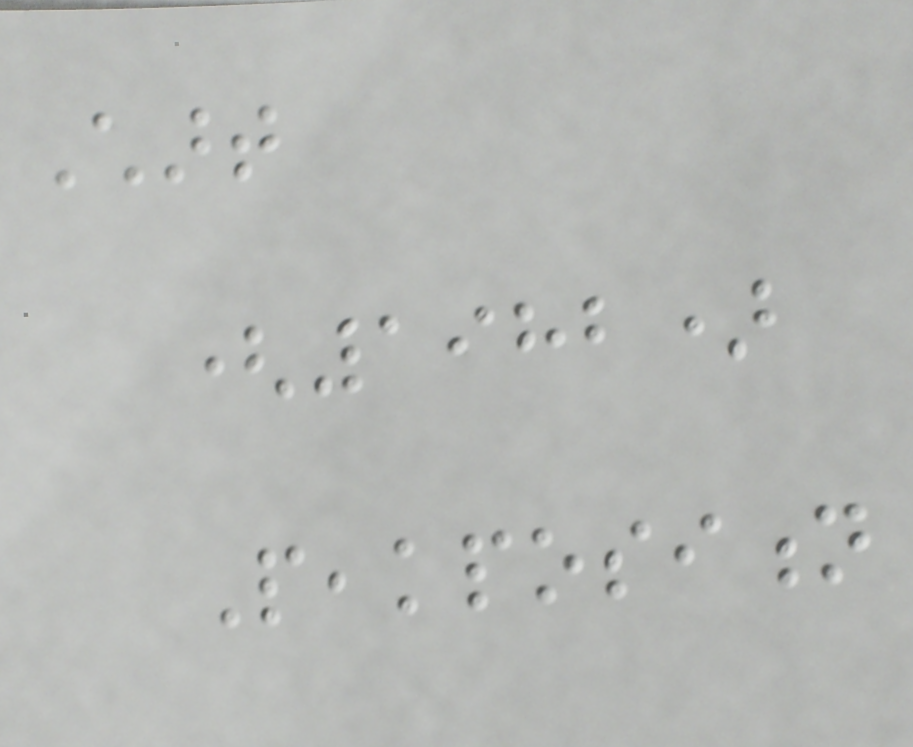Chart
(1982)
Peakposition
